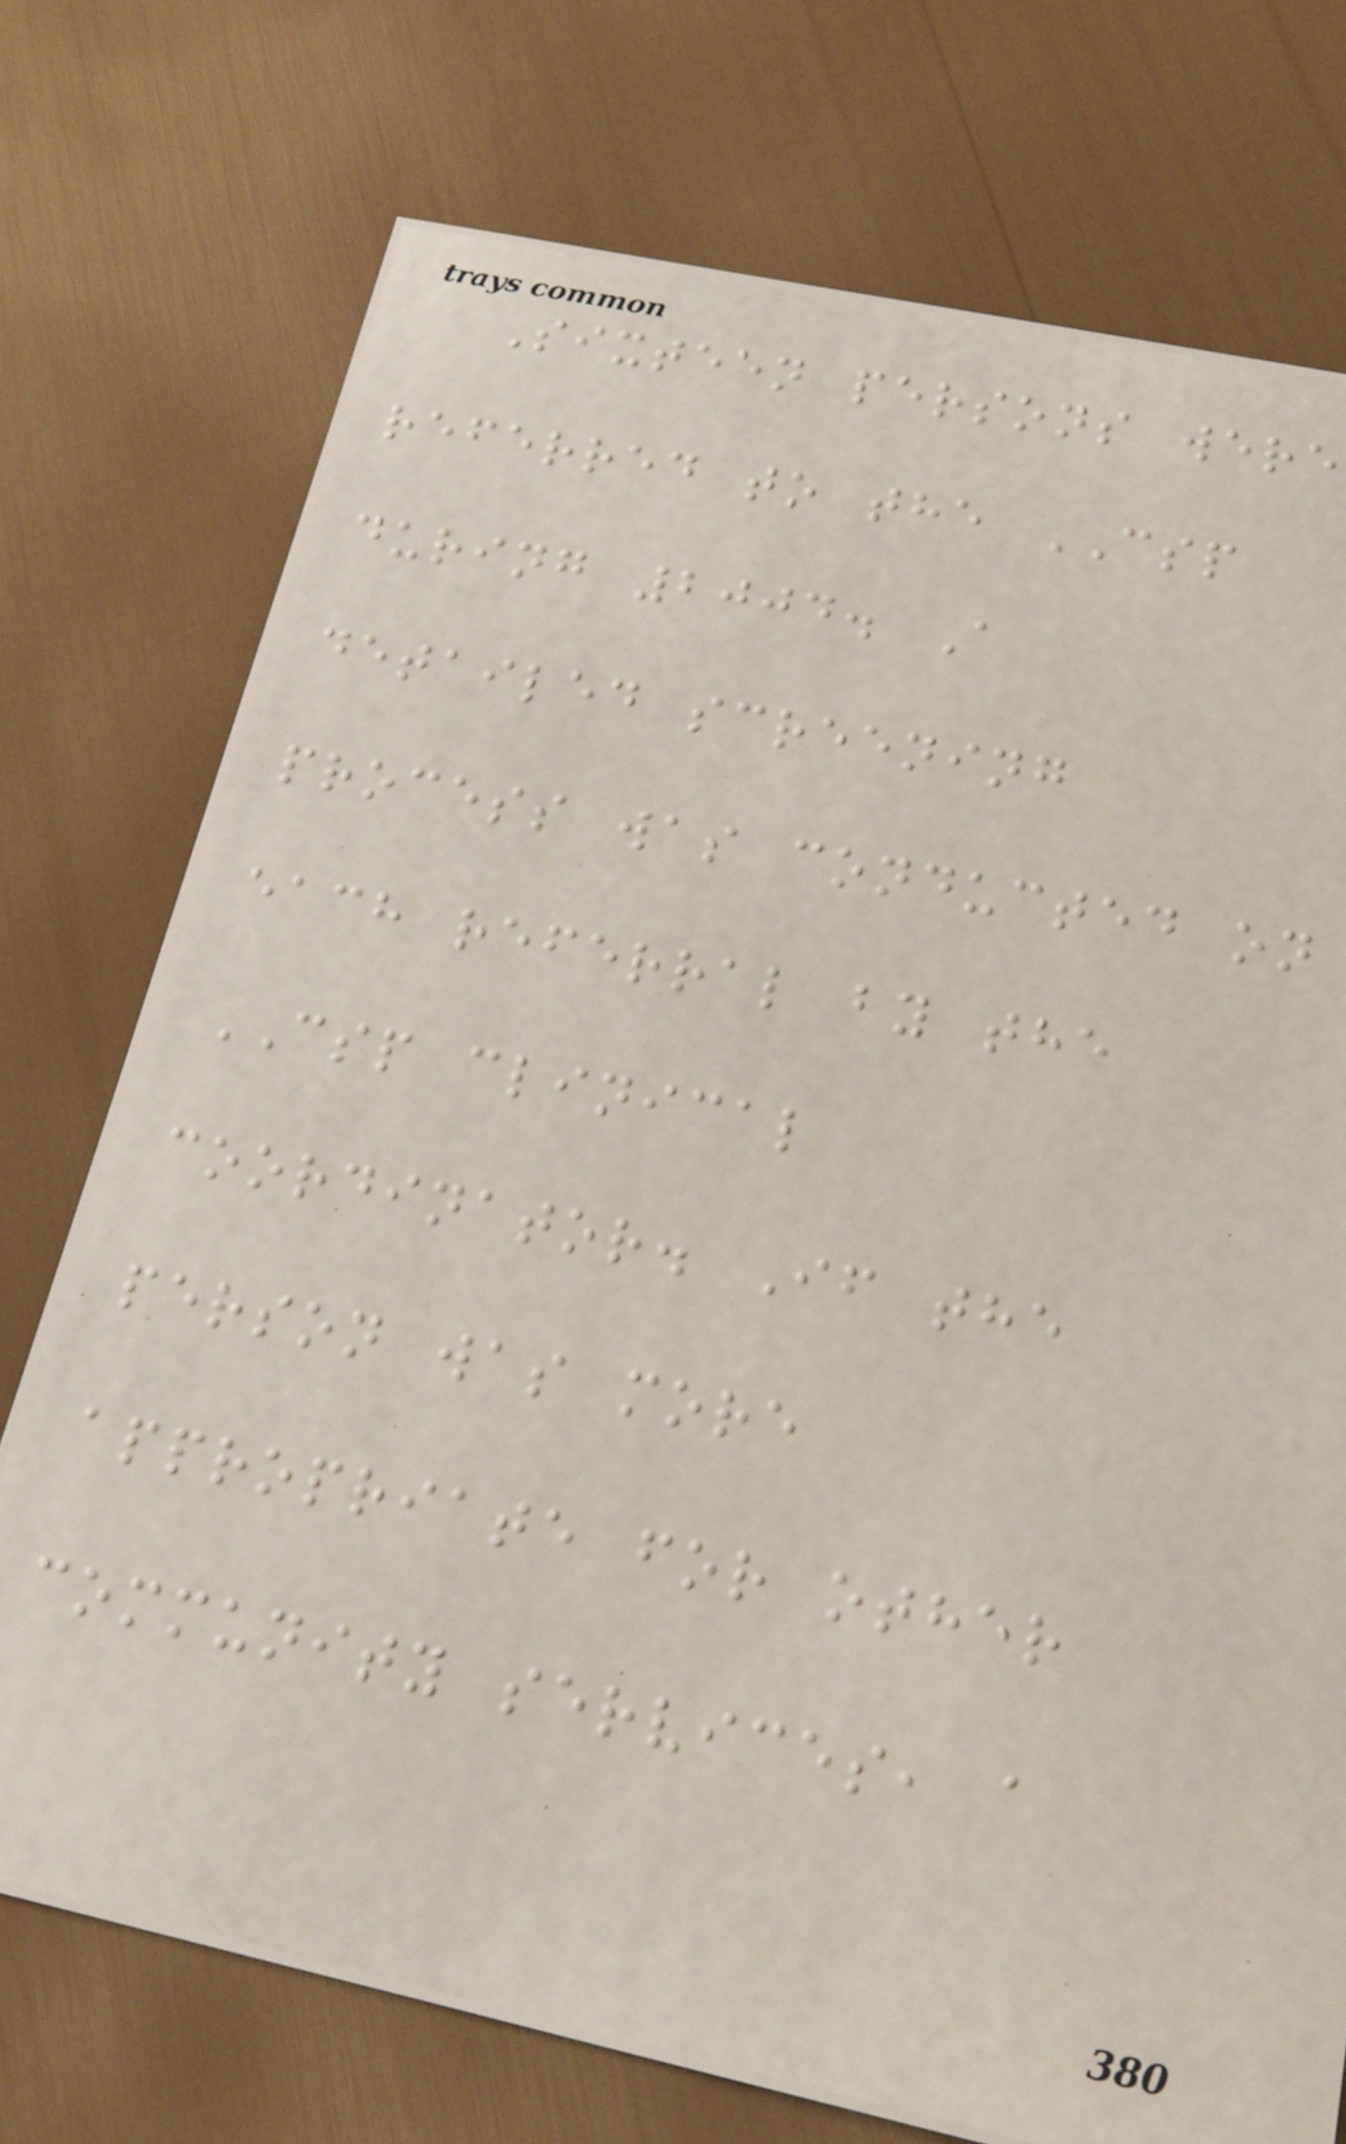Sixteen persons were
referred to the CSP
during 2004. A
detailed screening
process was conducted on
each referral by the
CSP clinical
coordinator. If the
person was more
appropriate for other
community services, a
